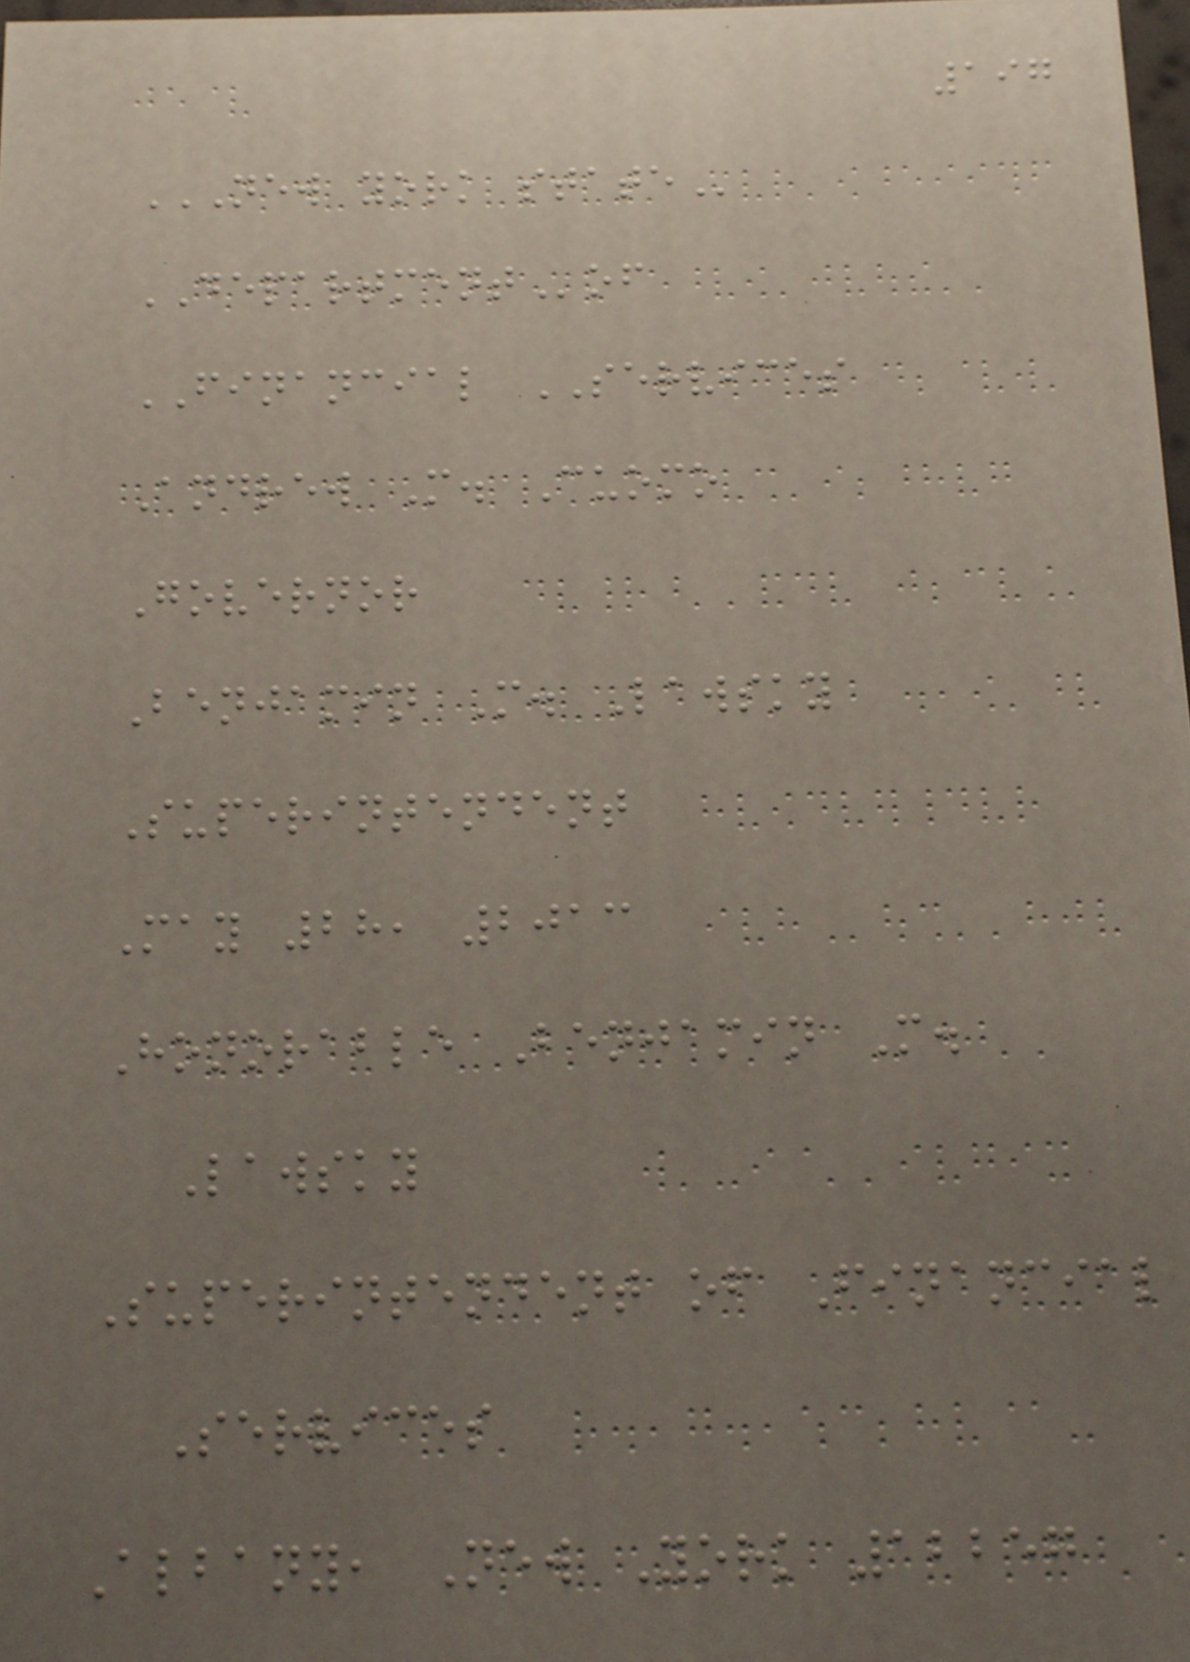197
NEW YORK STATE
DEPARTMENTof
FINANCIAL SERVICES
Andrew M. Cuomo
Governor
Benjamin M. Lawsky
Superintendent
May 28, 2013
Honorable Benjamin M.
Lawsky
Superintendent of Financial
Services
Albany, New York 12257
